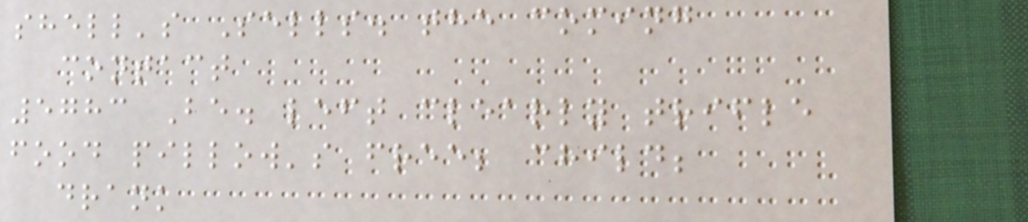shell's Sells. the coming
contact
5783 Be. left clearly trifle
food pillow's free; child;
drank
